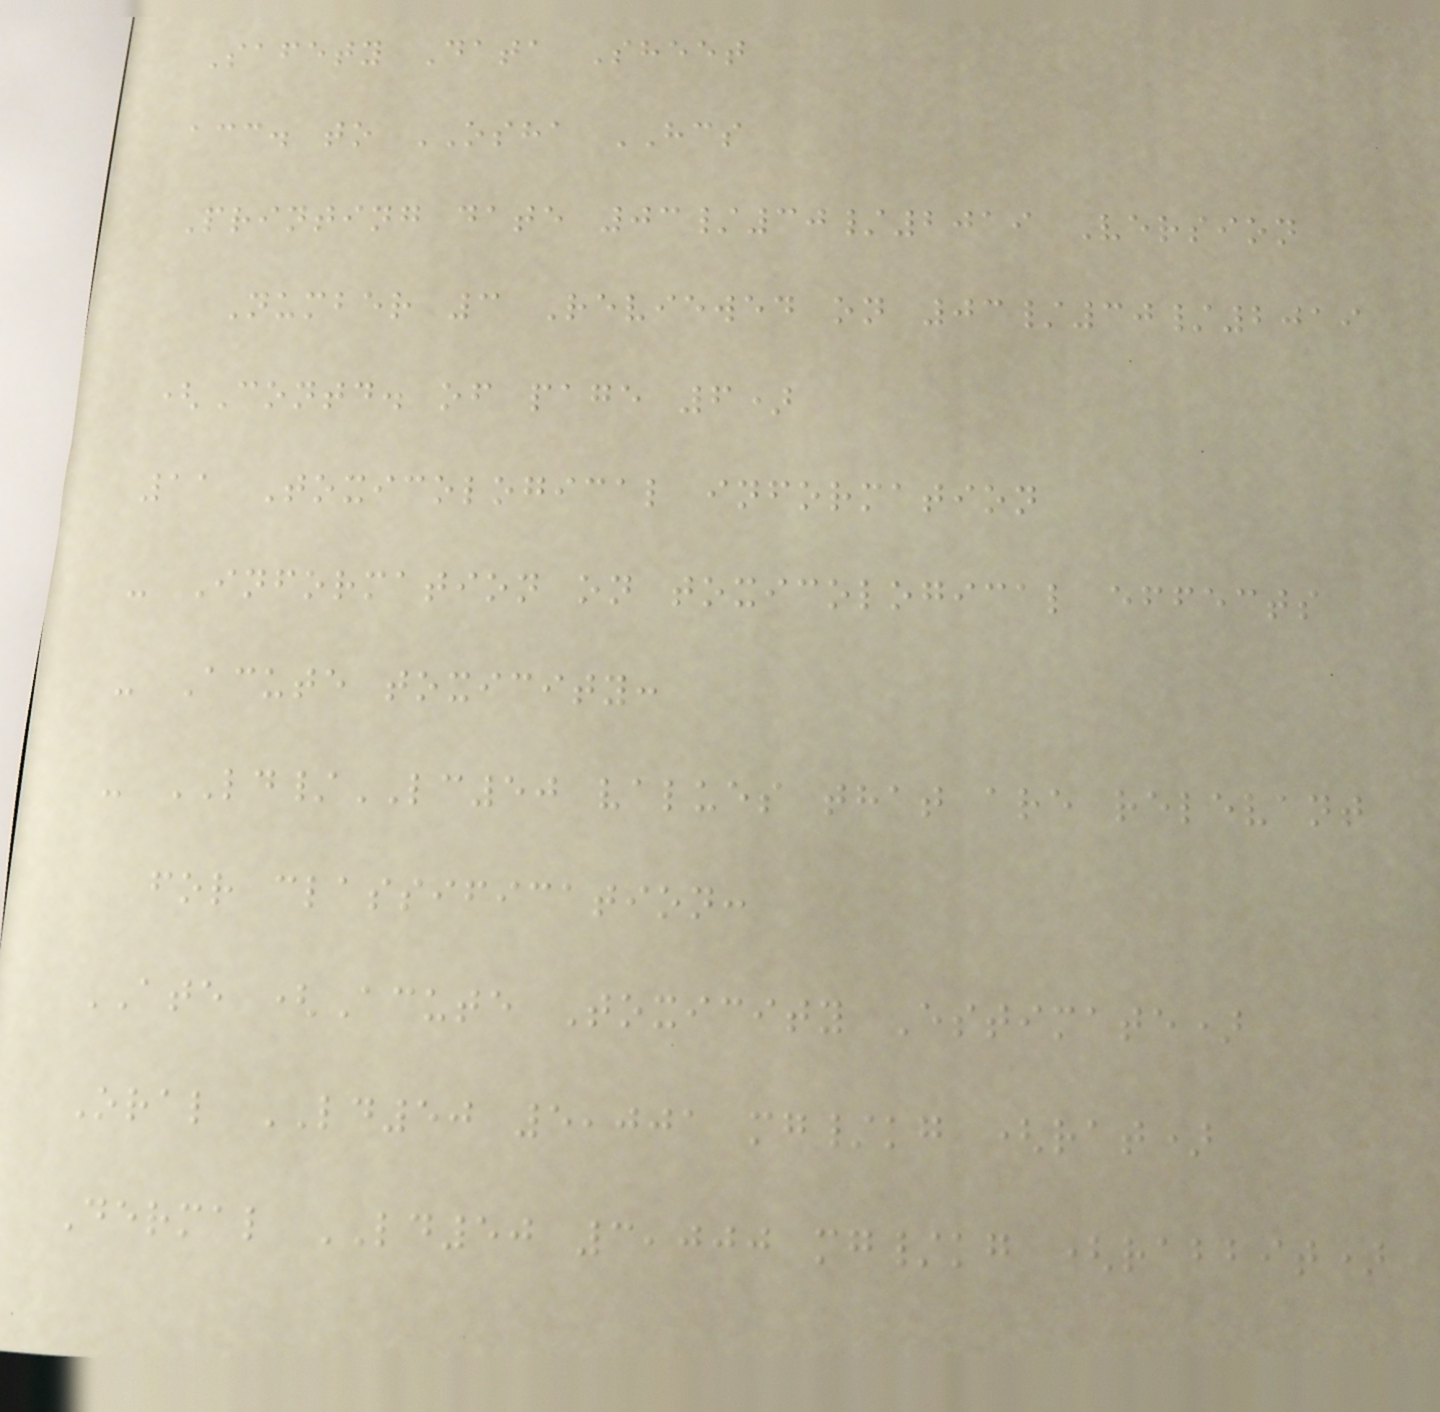Safety Data Sheet
acc. to OSHA HCS
Printing date 03/30/2019 Version
Number 3 Reviewed on 03/30/2019
(Contd. of page 6)
11 Toxicological information
- Information on toxicological effects
- Acute toxicity:
- LD/LC50 values that are relevant
for classification:
ATE (Acute Toxicity Estimate)
Oral LD50 5,001 mg/kg (rat)
Dermal LD50 3,000 mg/kg (rabbit)
